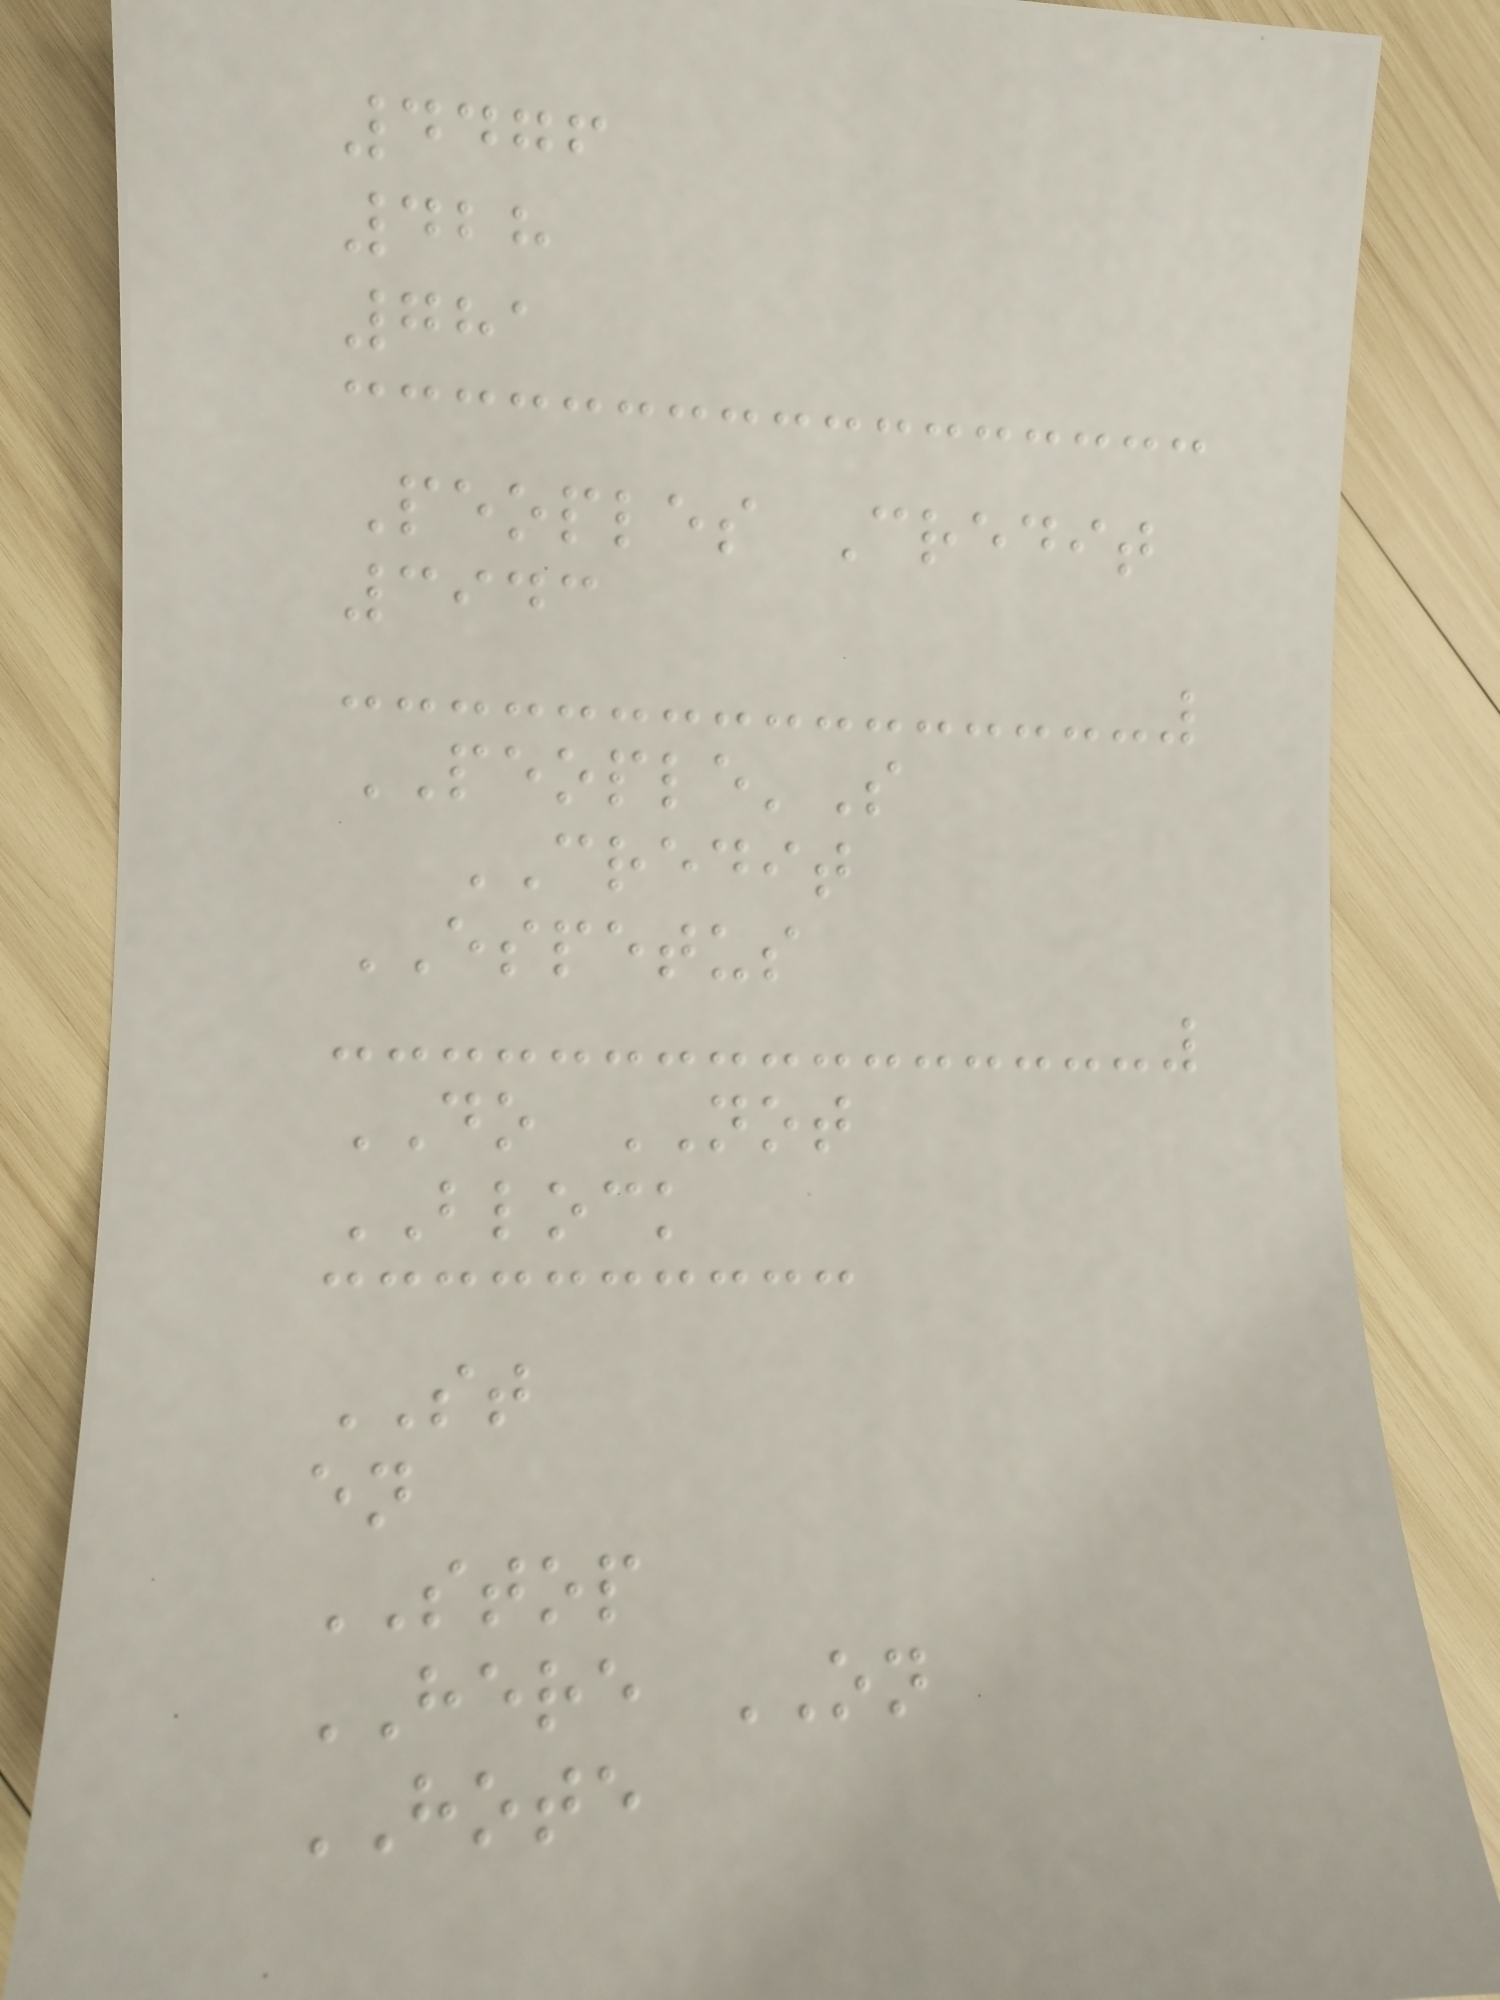4476
428
781
Peoples Credit
3943
PEOPLE'S
CREDIT
ESPETUS
DO NOT
BLOCK
ST
en
STOP
HERE ON
HOTE
